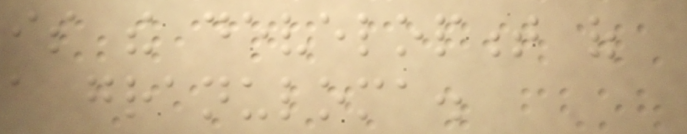is the development of
a granuloma.
